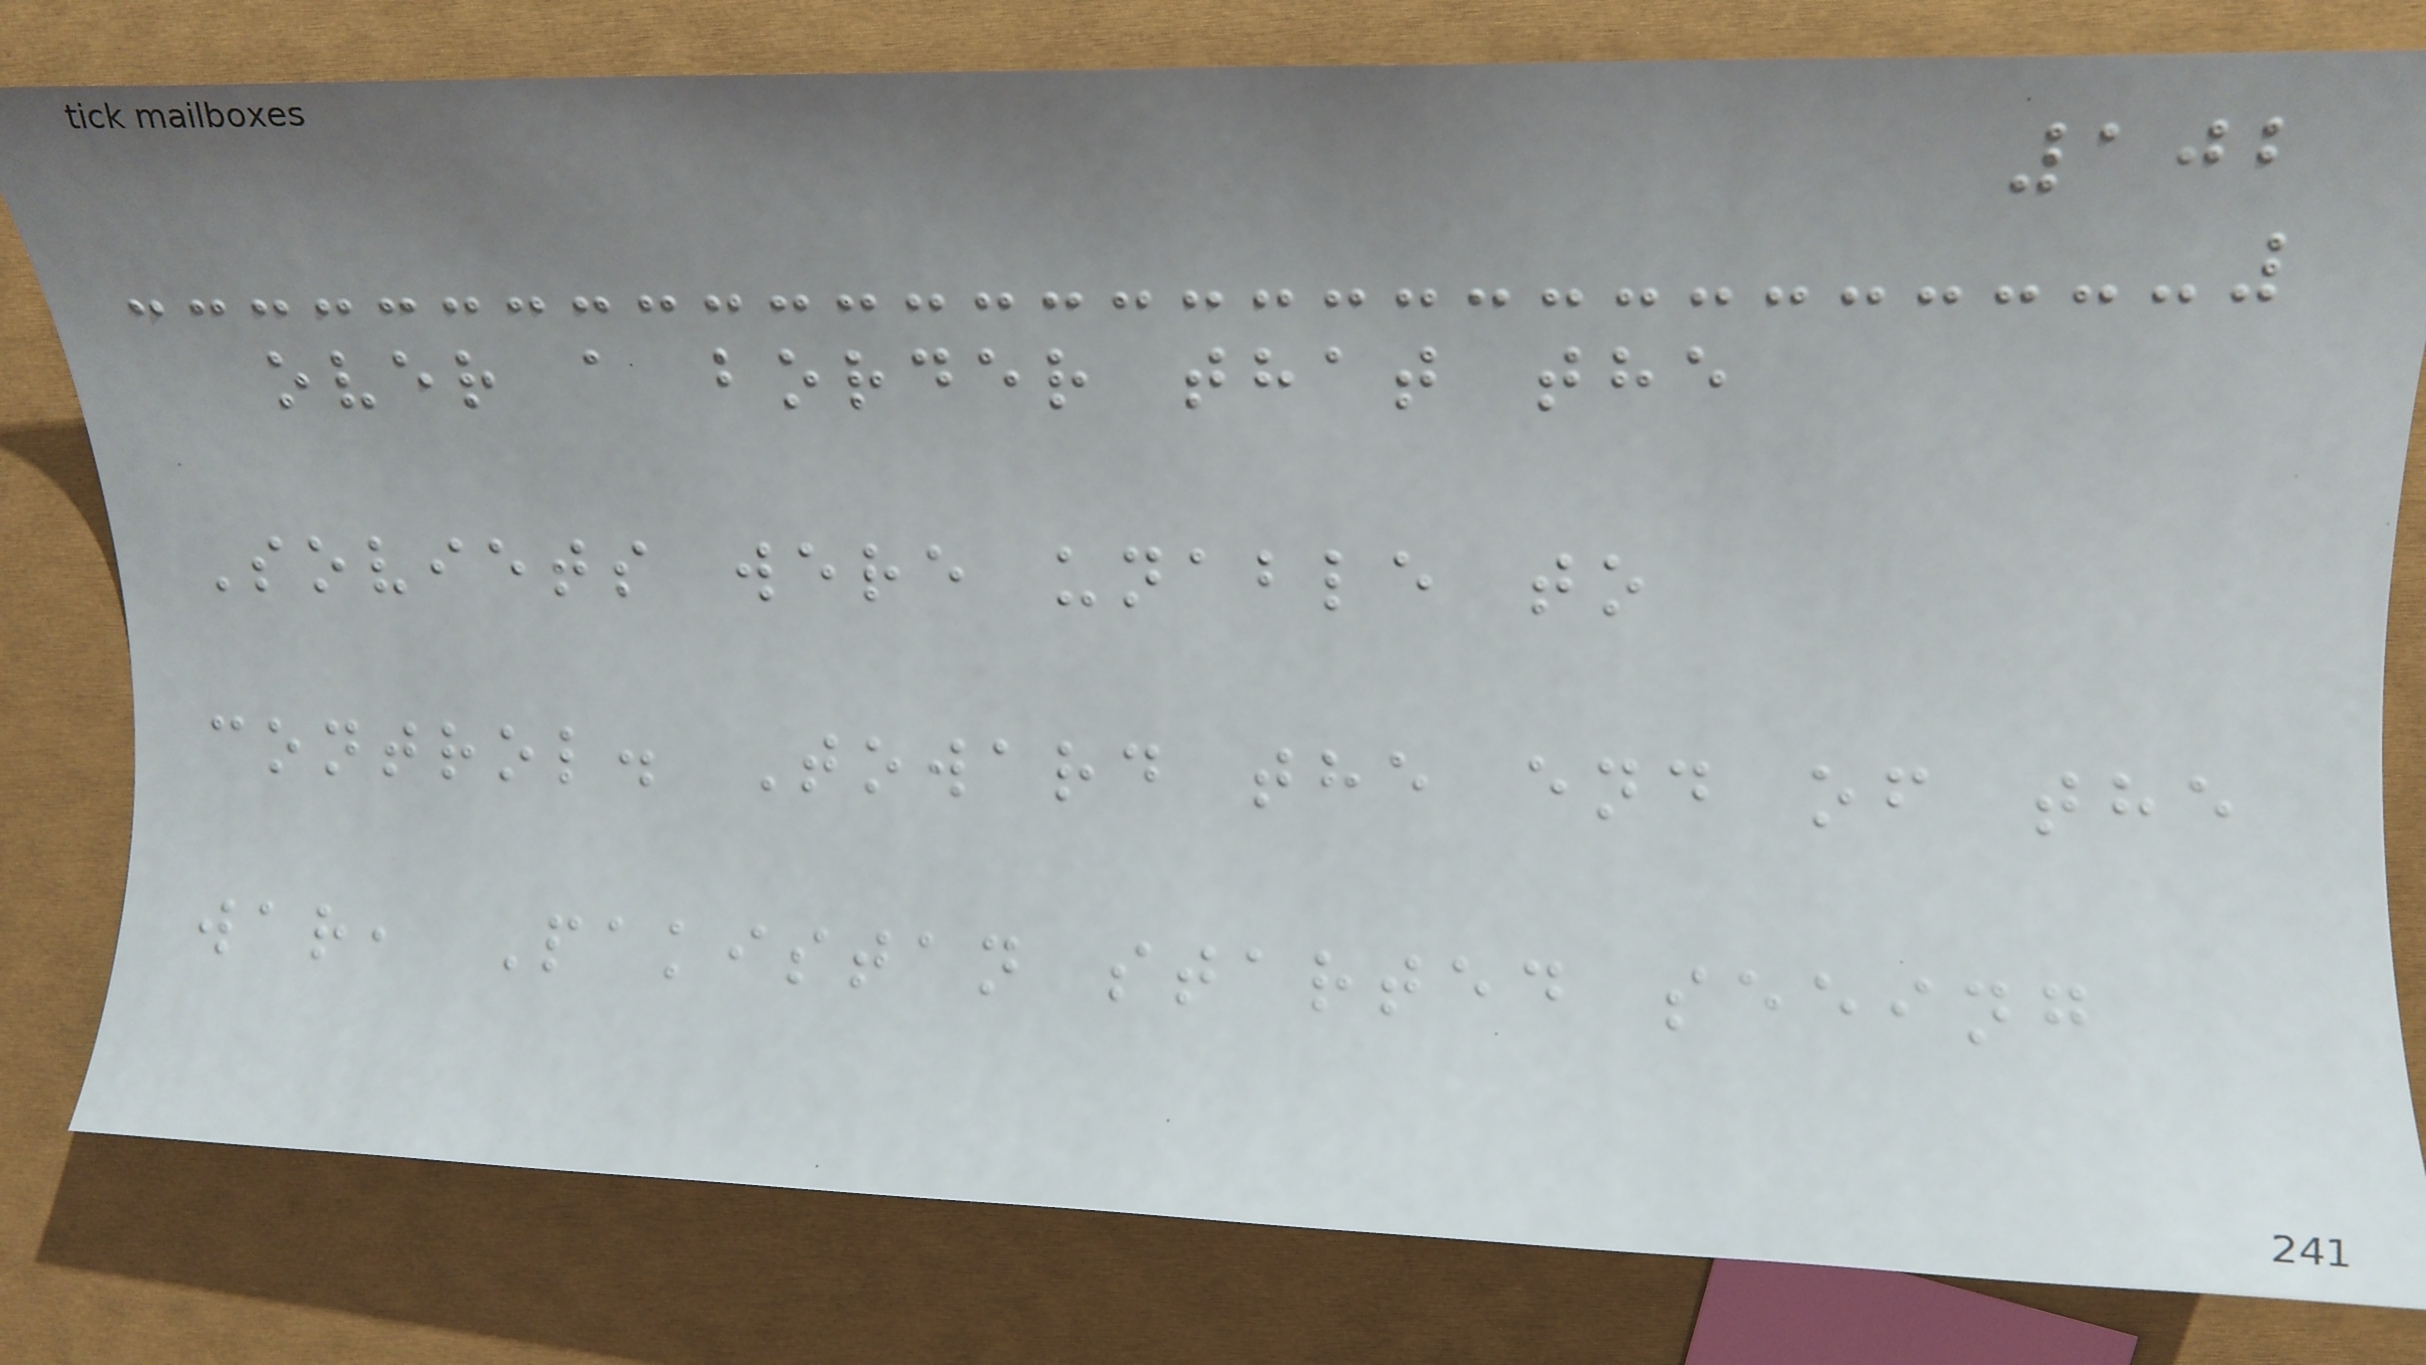102
over a border that the
Soviets were unable to
control. Toward the end of the
war, Pakistan started seeing
